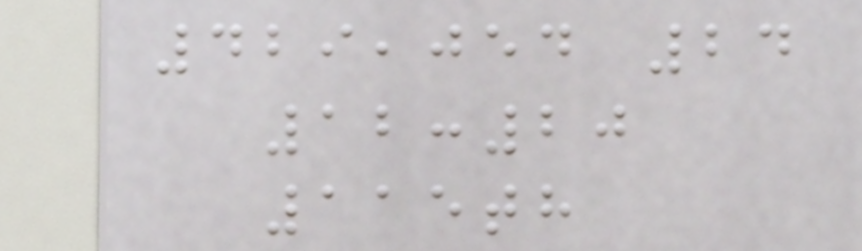429,054 24
12:20
115th
